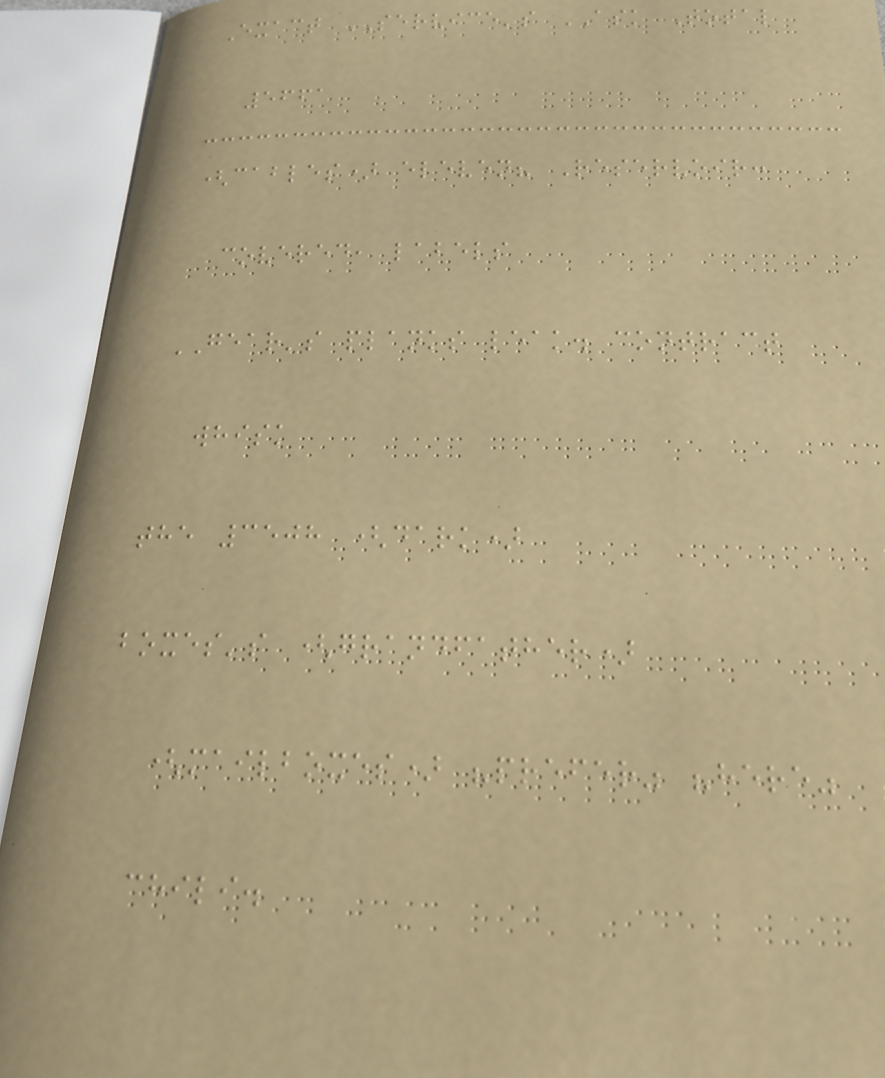Exact SERVICE's ASK Total
5661
(cables) eleven? Reservoir:
covered, labels
GEAR's planks leak. contract
whisk
the 3508 (dark)
boxes's (grandfather)
(mailboxes) "prefer" "here"
chili.
